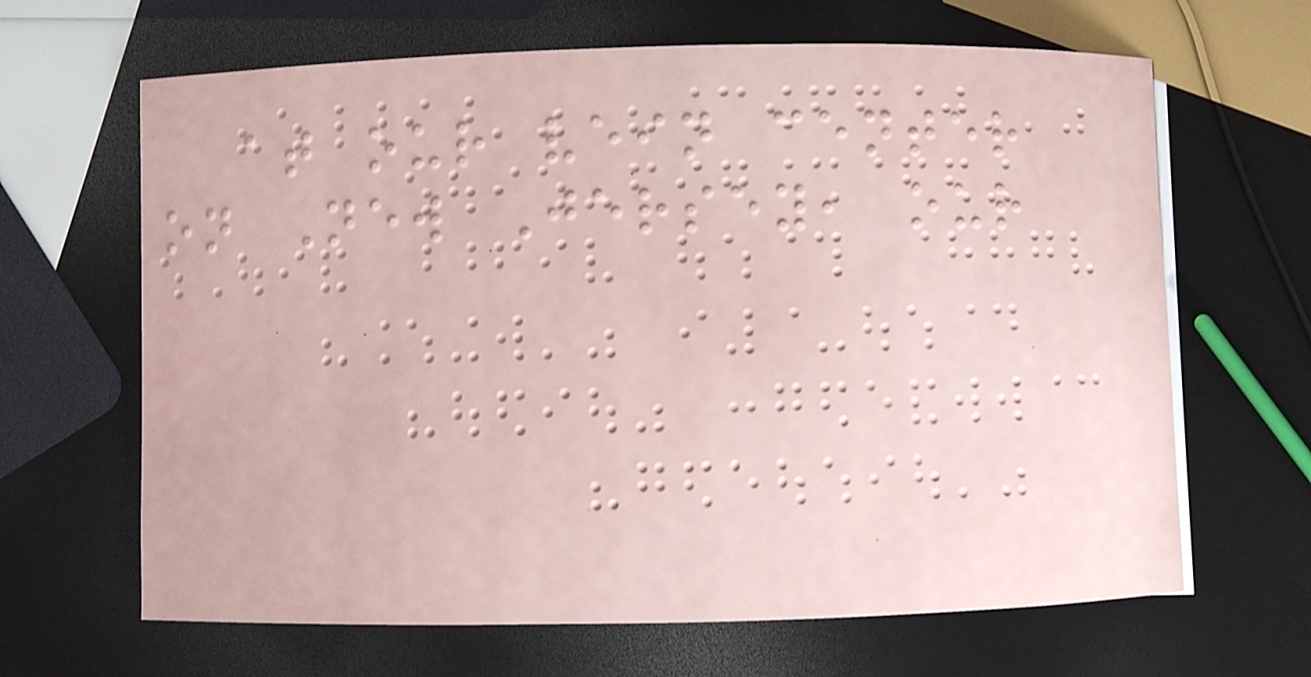at our vein center
on New Jersey, our
